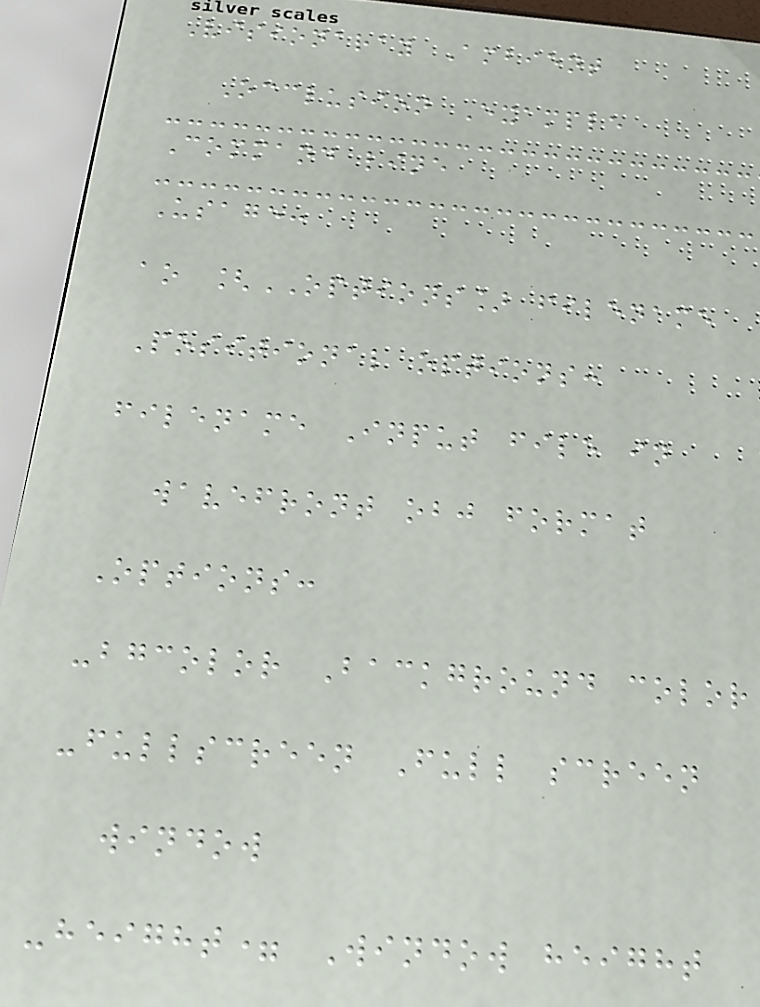Visionaray Ambient
Occlusion Example
Command line
Usage:
ao [OPTIONS] filename
Positional options:
filename Input file in
wavefront obj format
Options:
-bgcolor Background color
-fullscreen Full screen
window
-height= Window height
